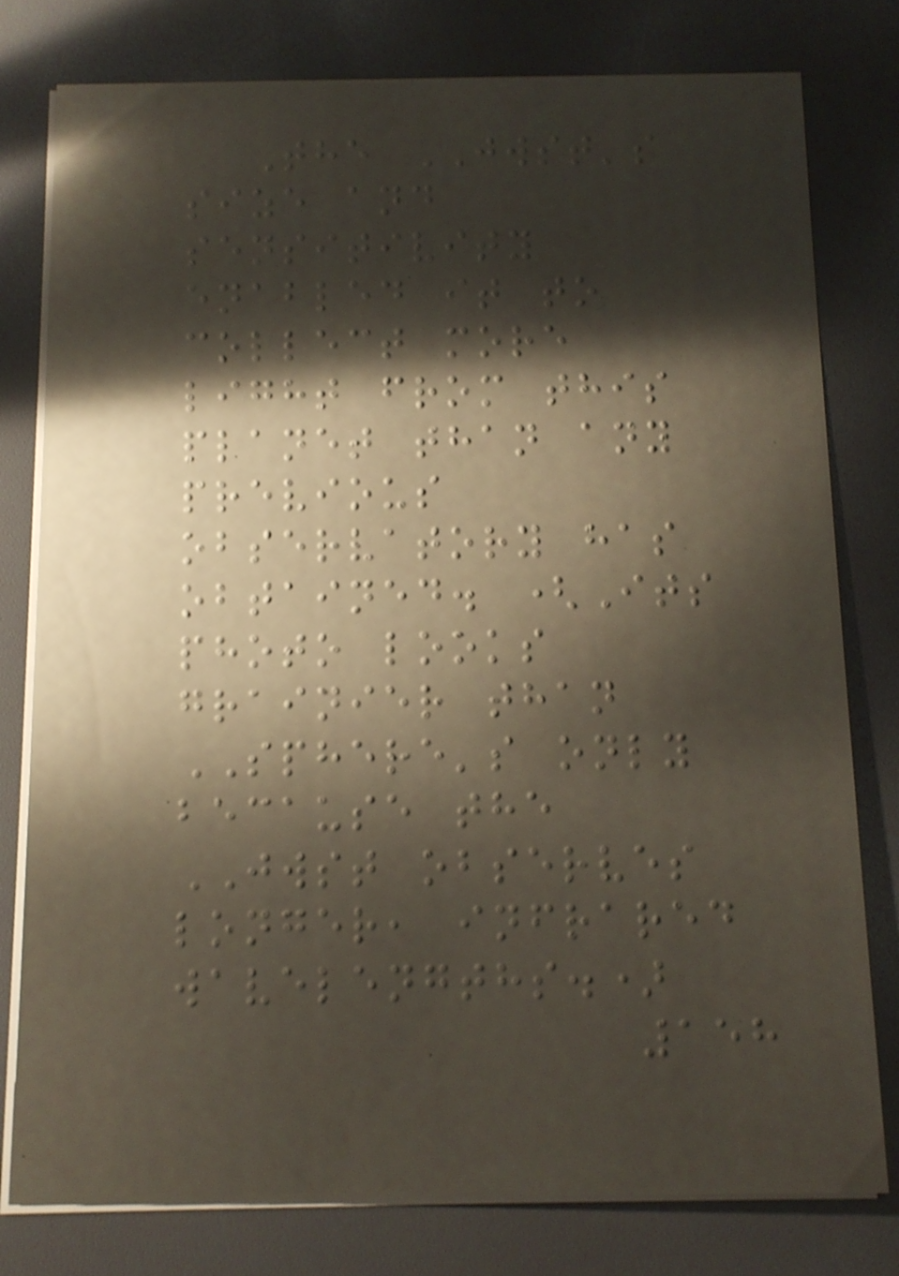The JWST's
size and
sensitivity
enabled it to
collect more
light from this
planet than any
previous
observatory has
obtained. (Its
photo looks
grainier than
SPHERE's only
because the
JWST observes
longer, infrared
wavelengths.)
158
